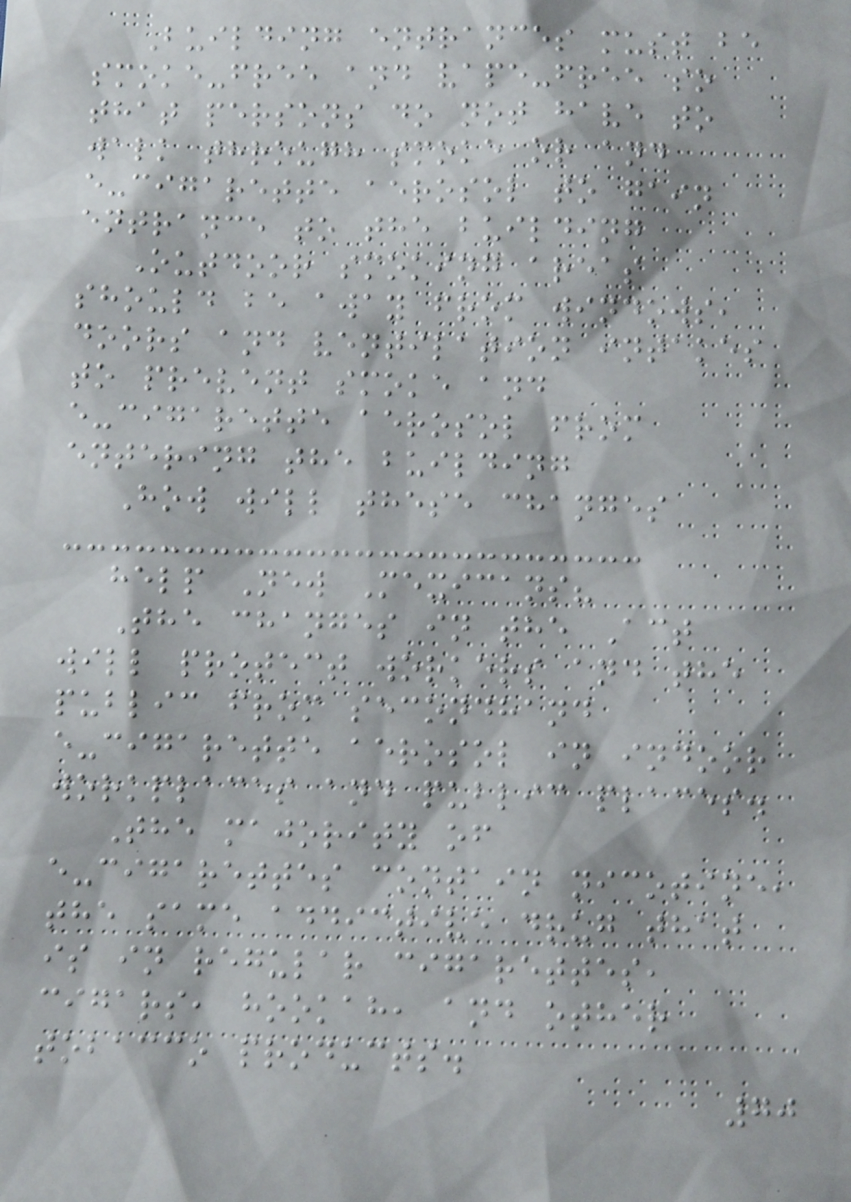Building entrances must be
smoke-free and vape-free so
that persons do not have to
walk through smoke or and
e-cigarette aerosol to gain
entrance to the building
Outdoor smoking areas
should be away from windows,
doors and ventilation intakes
to prevent smoke and
e-cigarette aerosol from
entering the building
How will these changes
help New Mexicans?
The changes in the Act
will protect workers and the
public from secondhand
e-cigarette aerosol in indoor
workplaces and public places.
The majority of
e-cigarettes contain nicotine,
the same addictive drug that
is in regular cigarettes,
cigars, hookah, and other
tobacco products.
70
